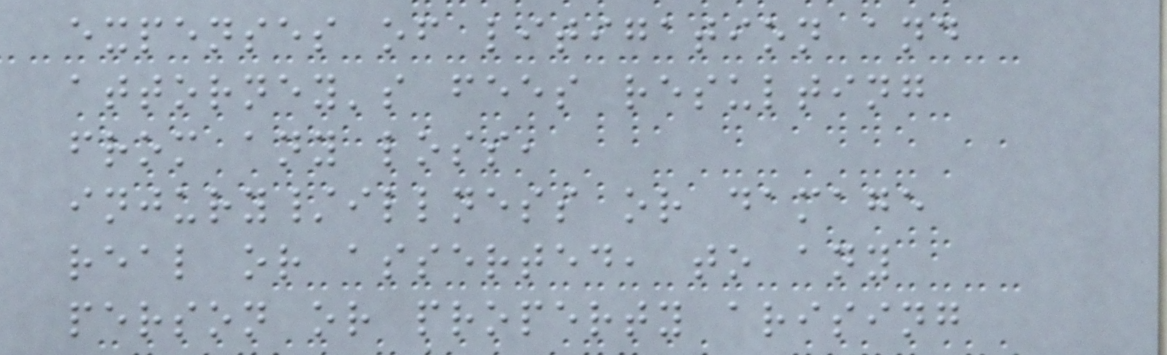expenses of litigation and
attorney's fees resulting
from any loss,
injury/illness or damage
real or asserted, to any
person or property arising
